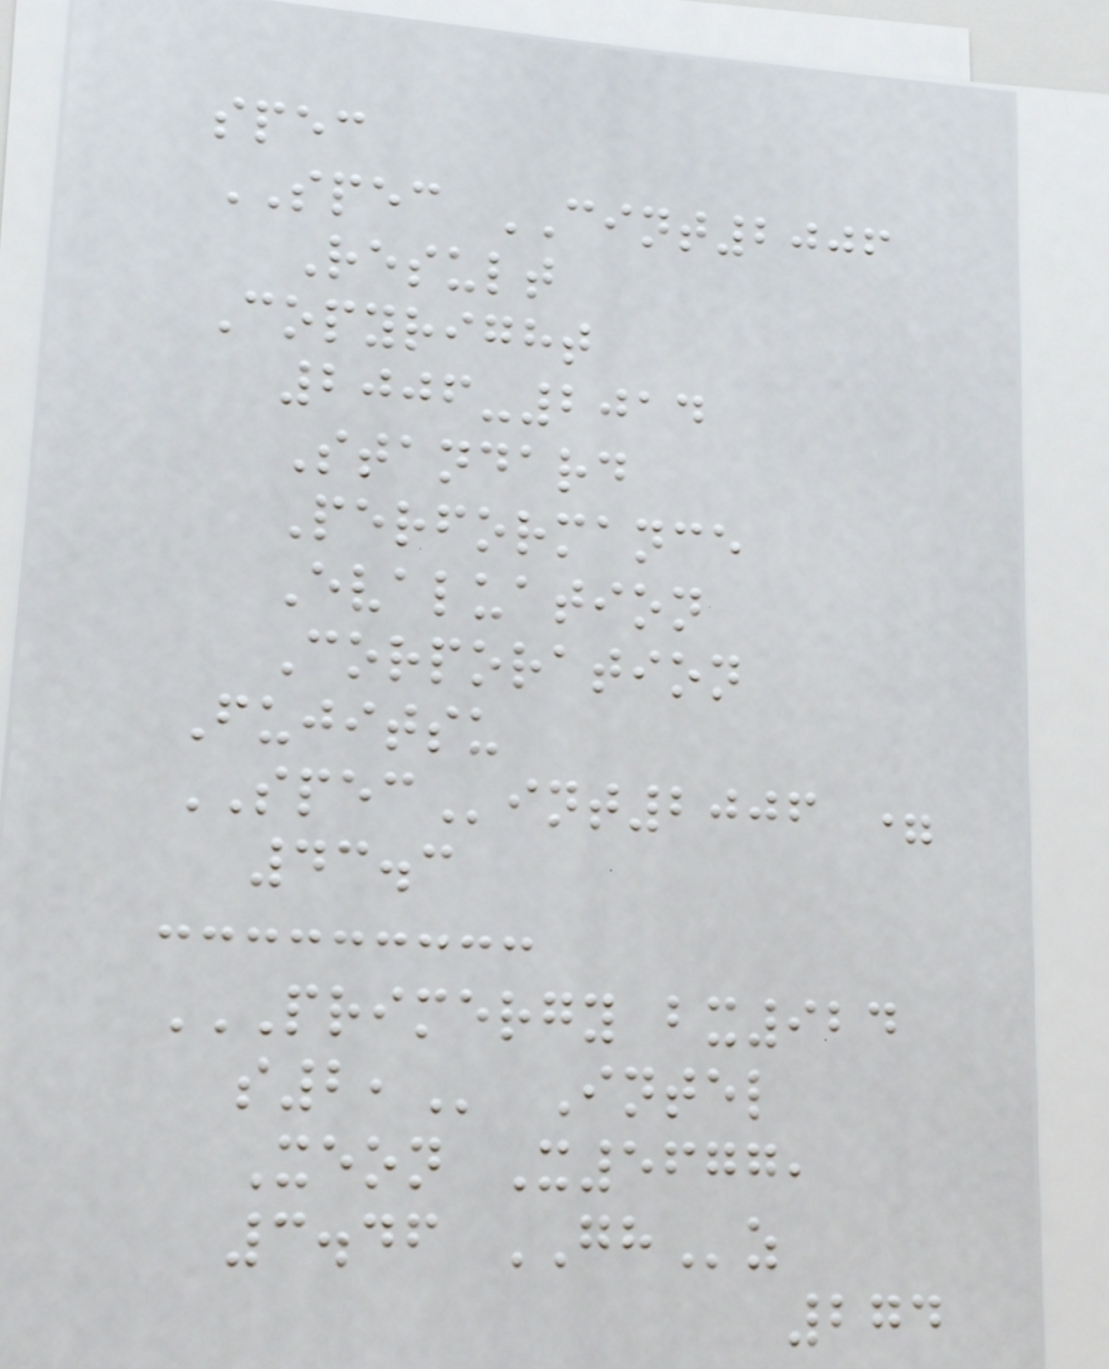spec
SPEC CINT2006
Result
Copyright
2006-2014
Standard
Performance
Evaluation
Corporation
Fujitsu
SPECint2006 =
43.3
PRIMERGY BX924
S2, Intel
Xeon X5677,
3.46 GHz
274
